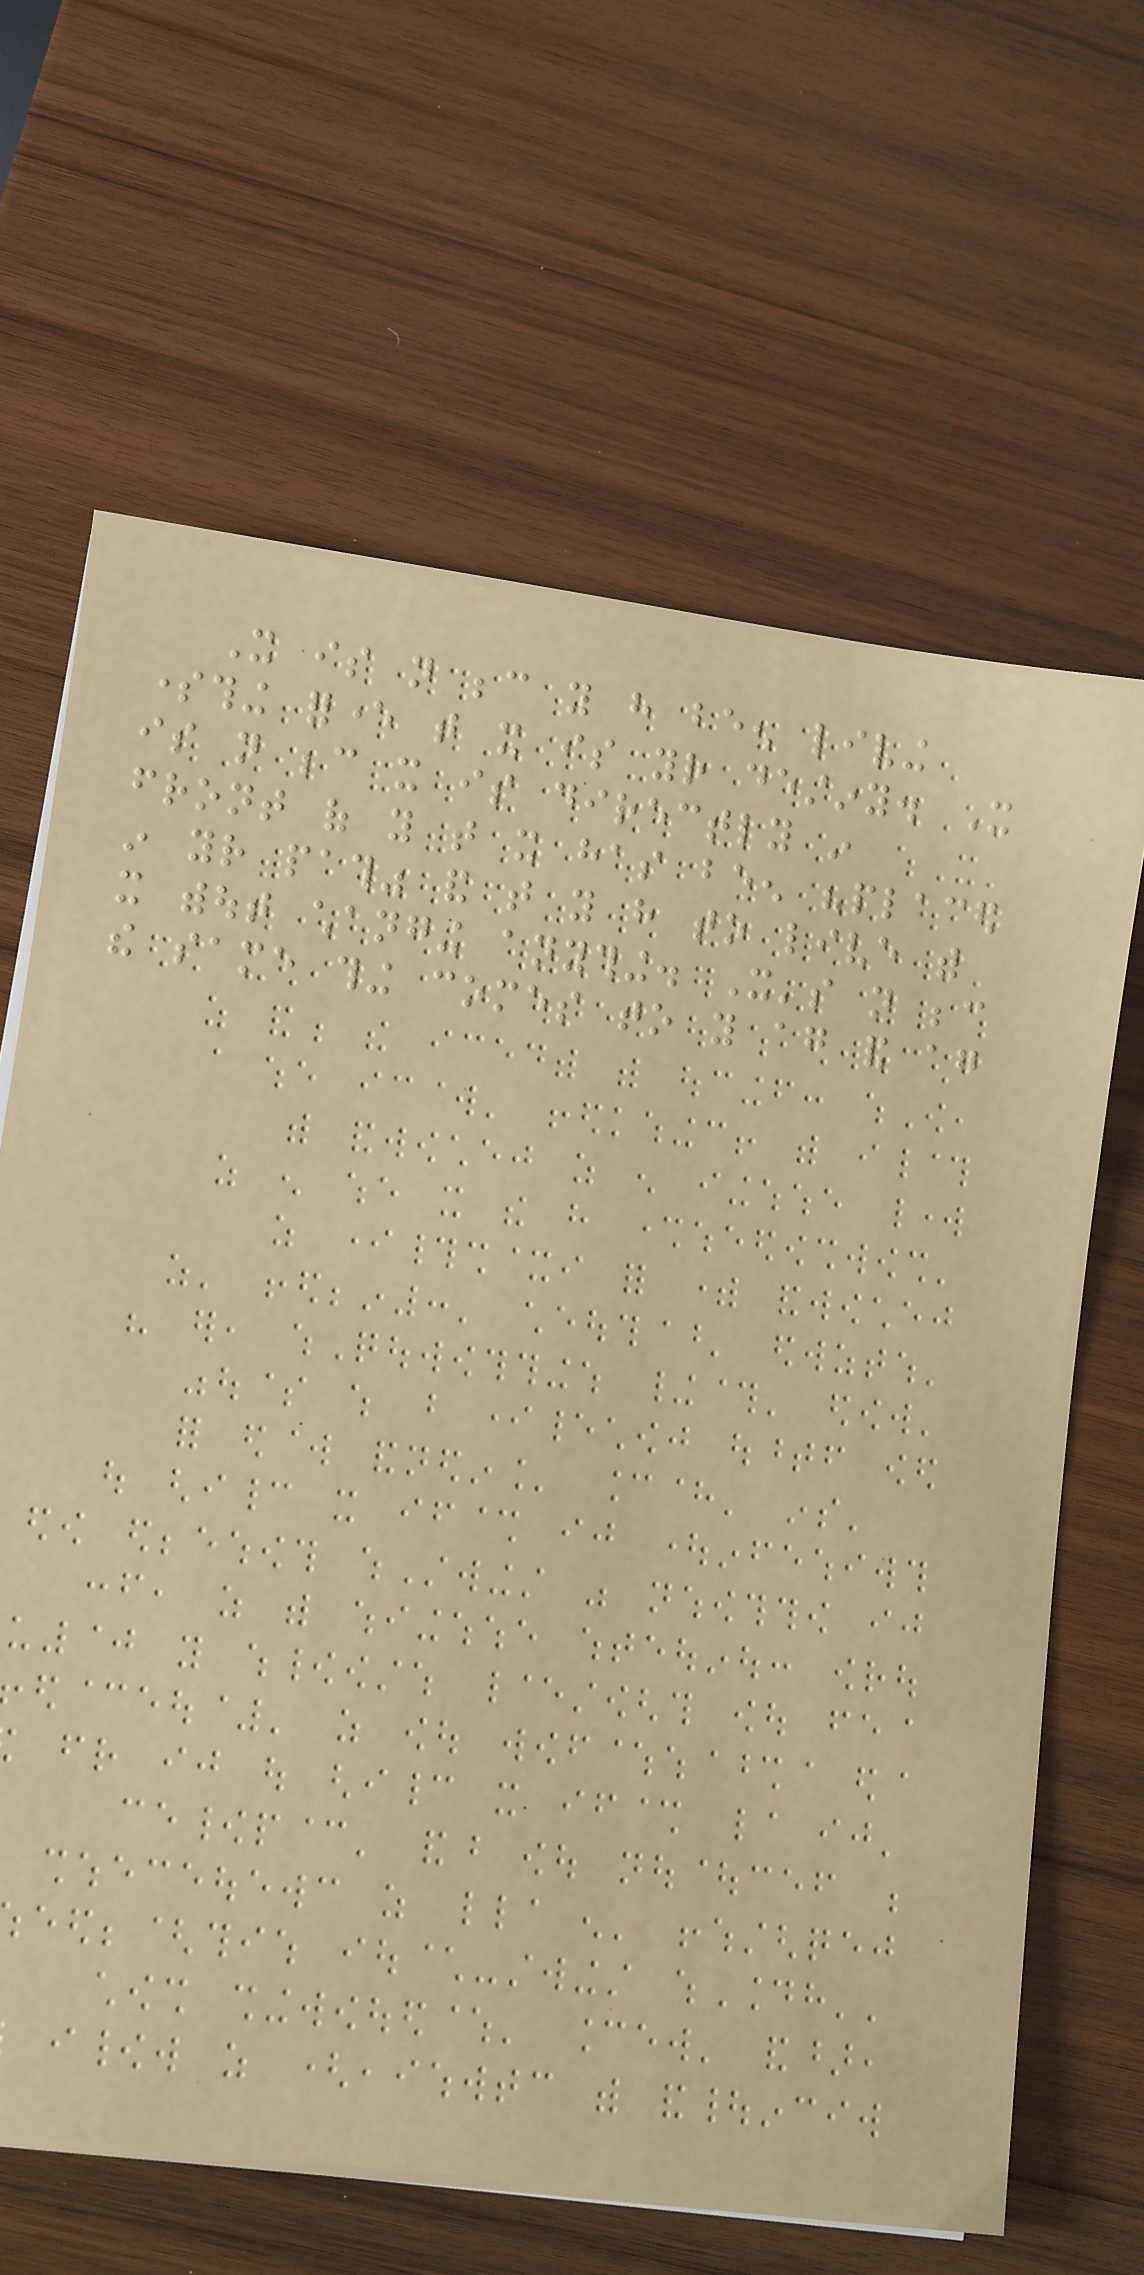It is not because you have been living
something forever that it is your destiny. It
is not because it is directly in
front of you that it has been "placed
in your path" and that you have to live with
it without changing anything. It's not because
the same thing comes to you again and again
